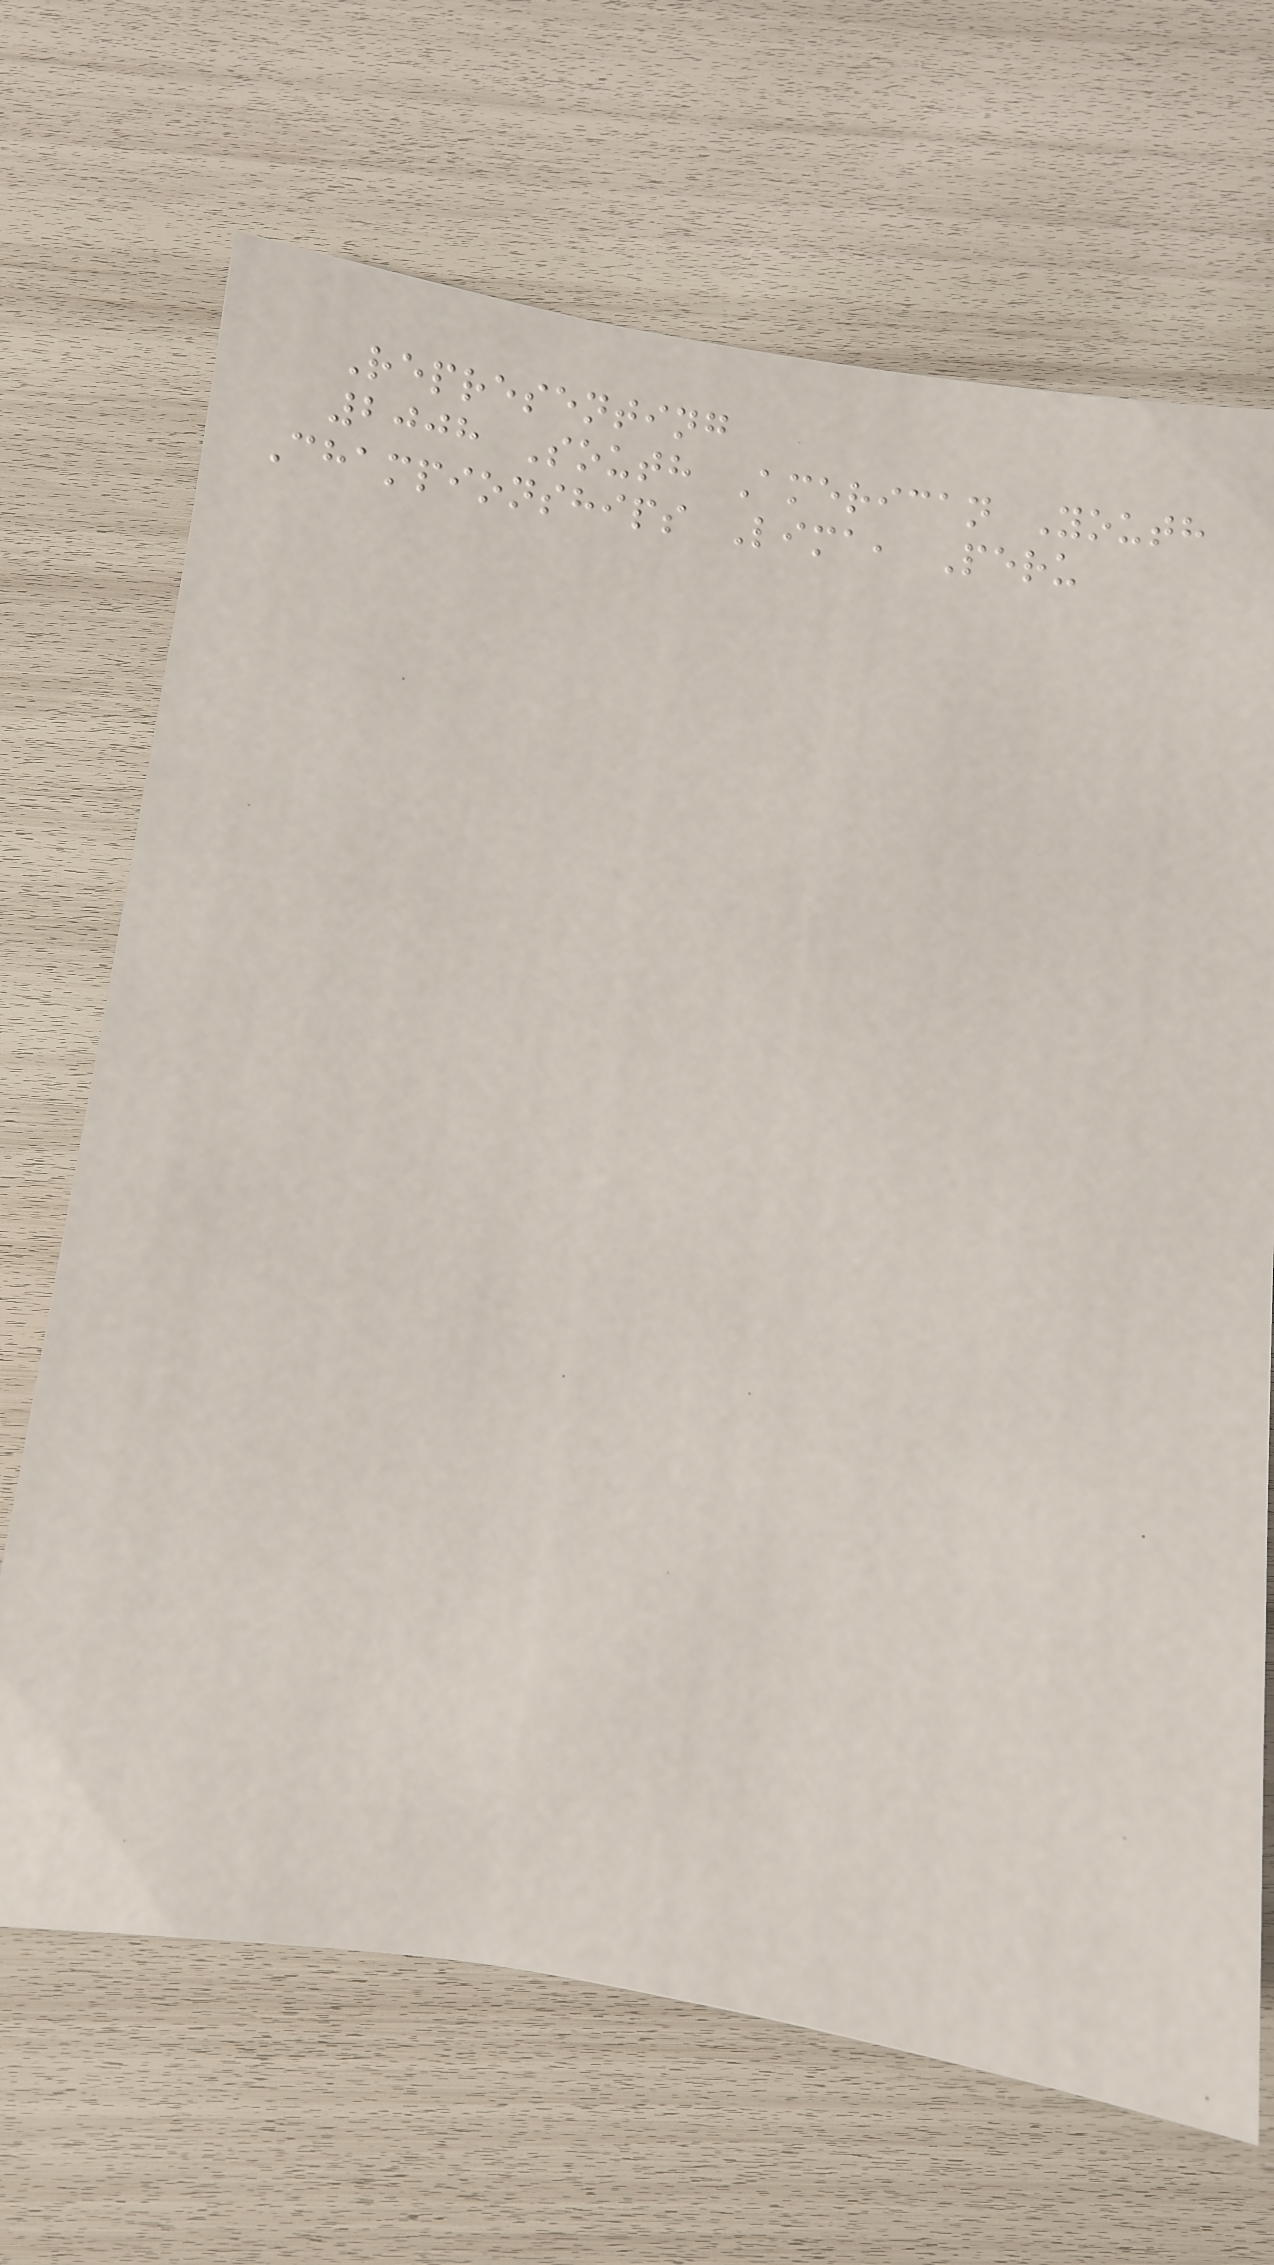Representing
2008 South American Youth
Championships Lima, Peru
